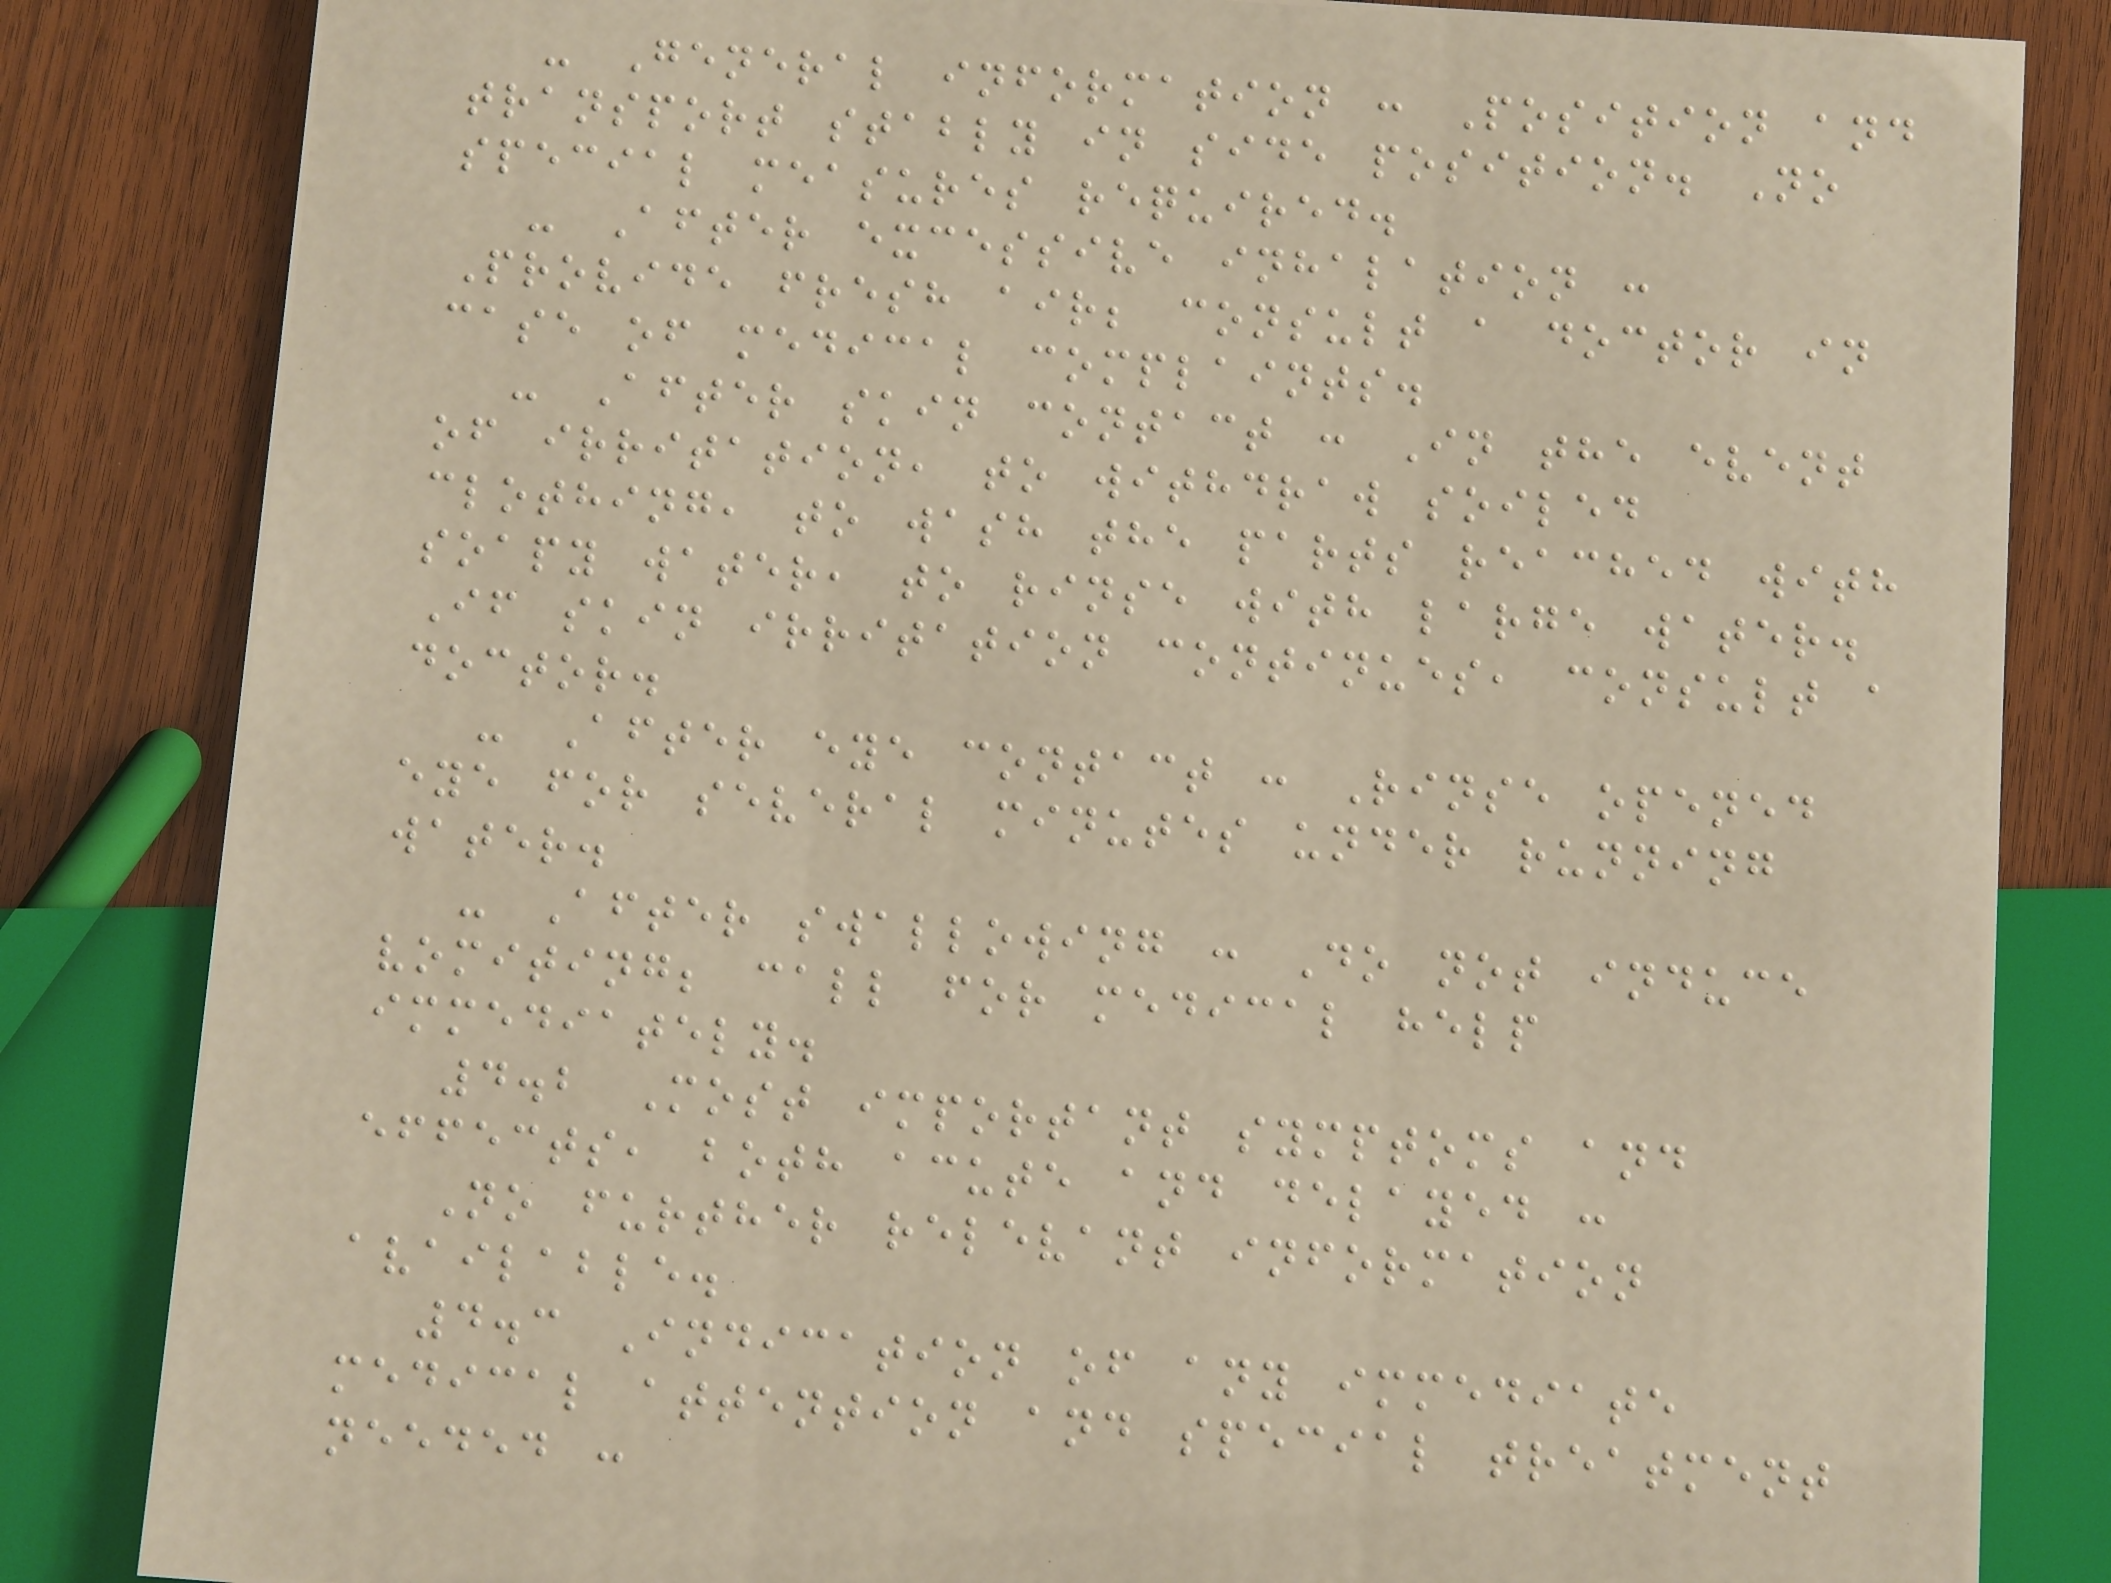- General information : Position and
transport stably in side position. No
special measures required.
- After excessive inhalation :
Provide fresh air; consult a doctor in
case of medical complaints.
- After skin contact : In the event
of irritation, to withdraw soiled
clothing, to wash the parts reached with
soapy water, to rinse with large water.
If skin irritation continues, consult a
doctor.
- After eye contact : Rinse opened
eye for several minutes under running
water.
- After swallowing : Do not induce
vomiting; call for medical help
immediately.
4.2 Most important symptoms and
effects, both acute and delayed :
No further relevant information
available.
4.3 Indication of any immediate
medical attention and special treatment
needed :
